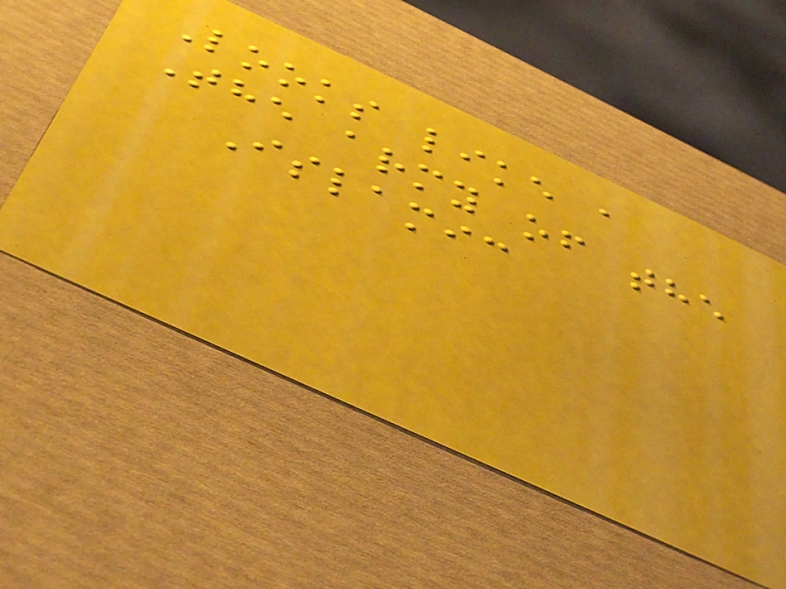Looks like a
The army of the
Islamic
